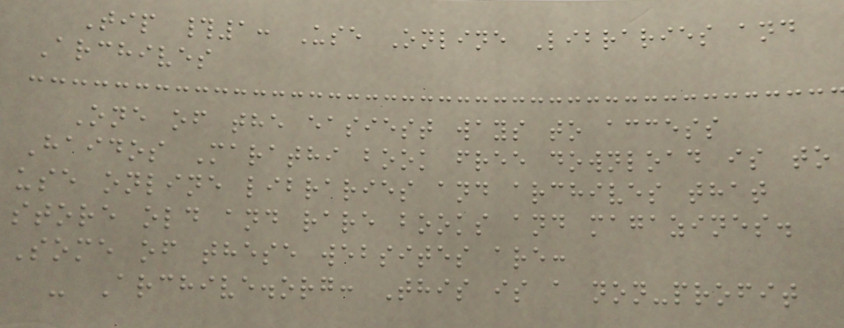Tip #1: Use Online Libraries and
Archives
One of the easiest ways to access
Haidos Marathi book free download is to
use online libraries and archives that
store old and rare books and magazines.
Some of these websites are:
- Archive.org: This is a non-profit
